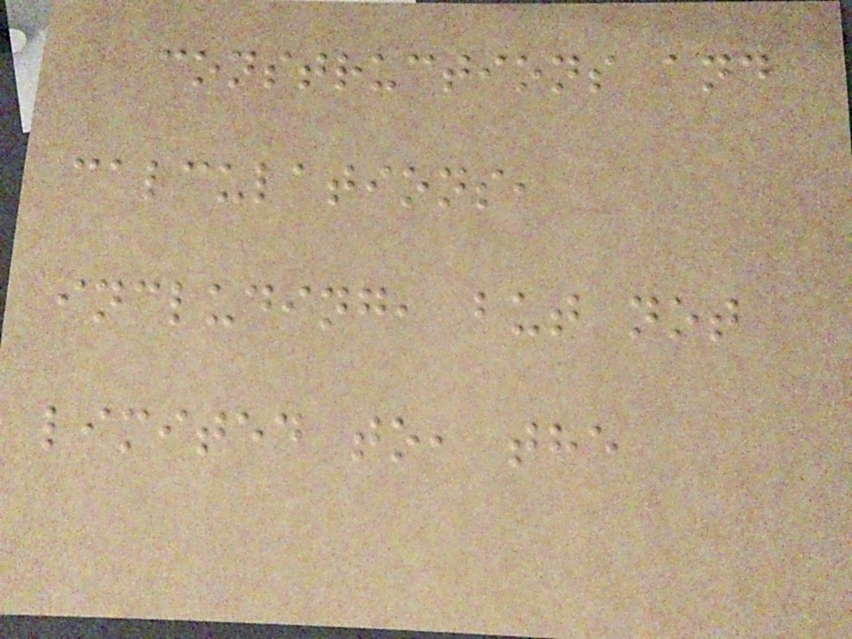constructions and
calculations,
including, but not
limited to, the
